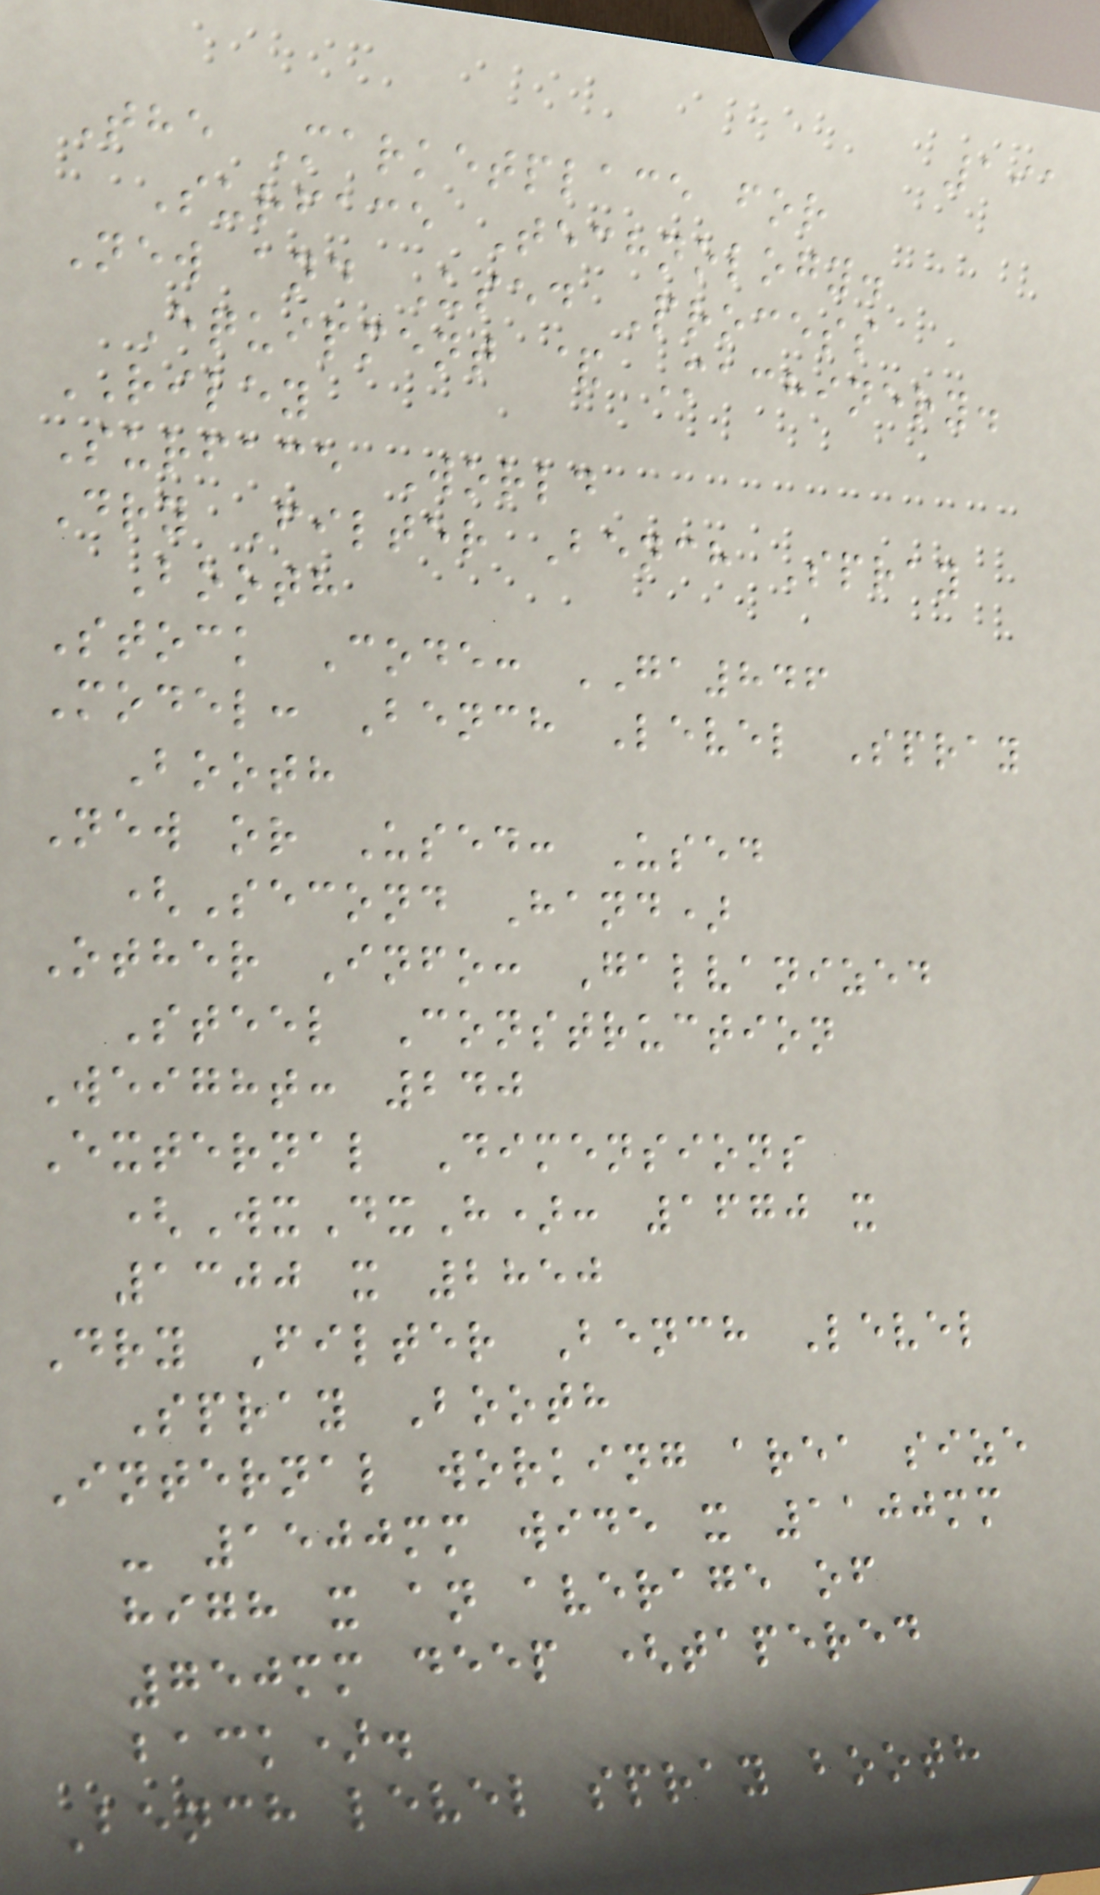191
The Marketplace for
Surface Technology.
New and Used Process
Equipment & Machinery.
RILEY
Surface World
Dry Filter Bench Spray
Booth
Stock Code: GA846
Model: Bench Level Spray
Booth
New or Used: Used
(Second Hand)
Other Info: Galvanized
Steel Construction
Weight: 240
External Dimensions
(WxDxH): 1670 x
1300 x 2850
Dry Filter Bench Level
Spray Booth
Internal working area size
- 1500mm wide x 1100mm
high x an average of
750mm deep (tapered
back).
Bench level spray booth
